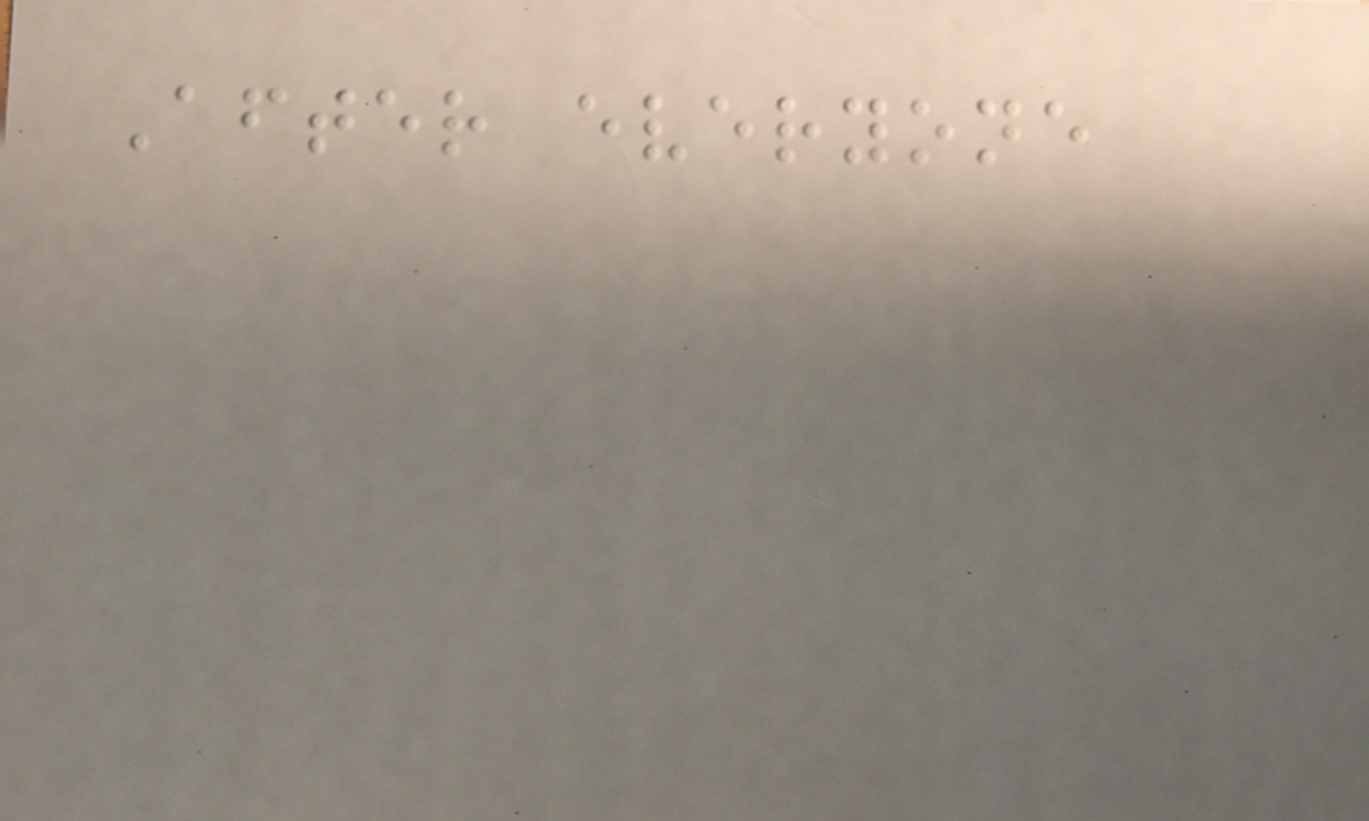After everyone
